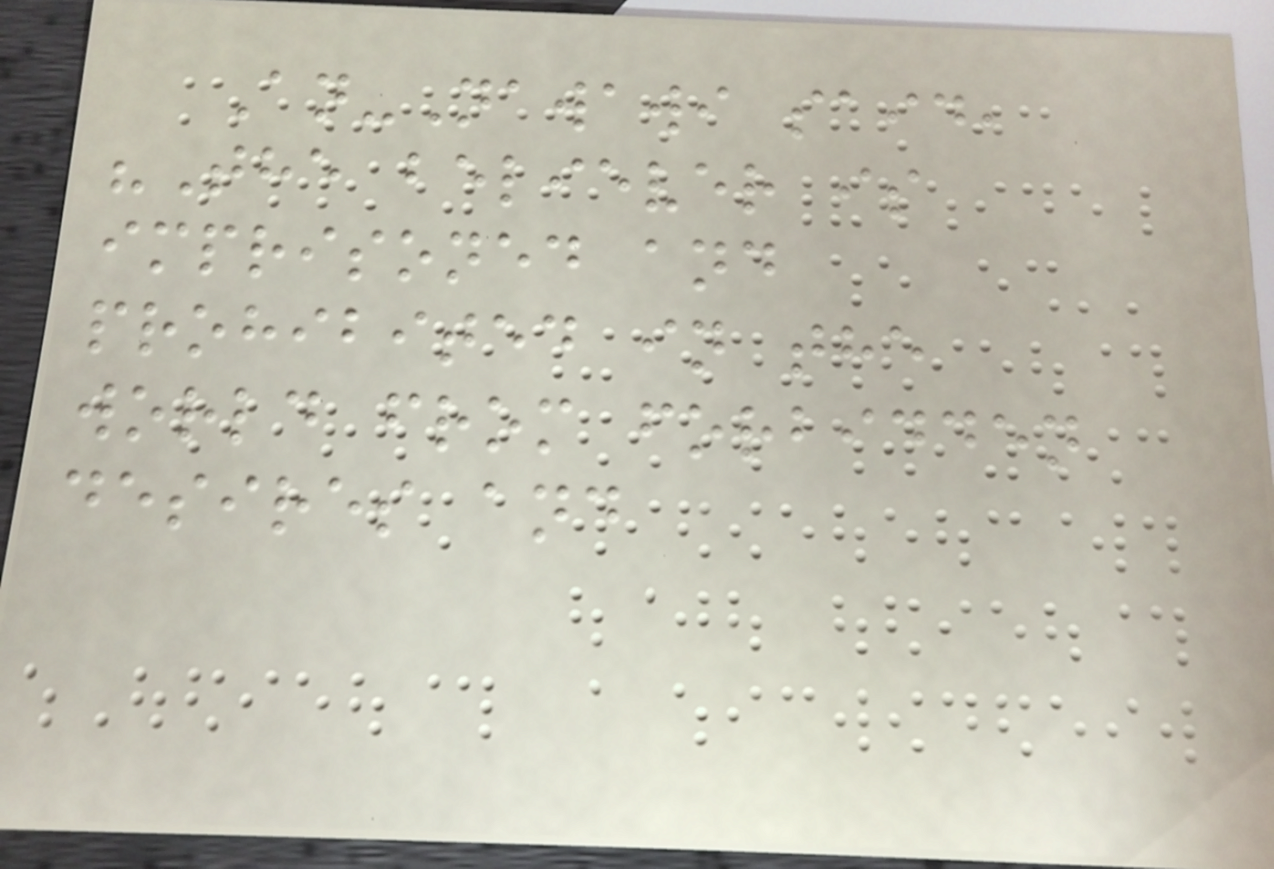An-Nawawi said,
"The believer is
imprisoned and
prohibited in the
world from forbidden
desires and
